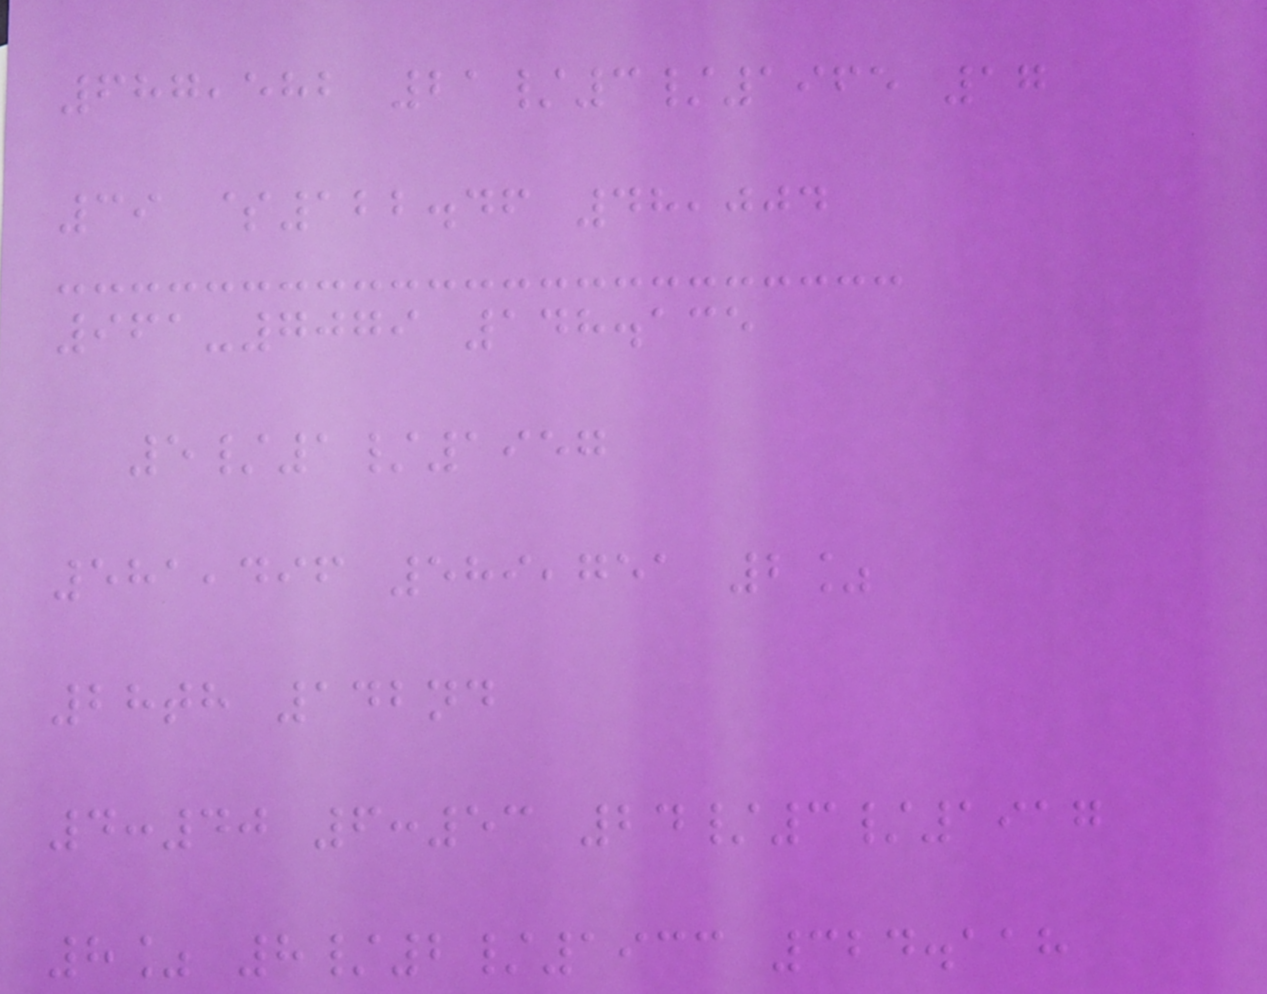687,582 21/3/1965 17
39 $122.46 48,004
961-7079 148.135
5/1/1957
581,496 589,751 2%
28th 142nd
4:40 6:53 24/3/1917
8% 8/2/1933 324.118
